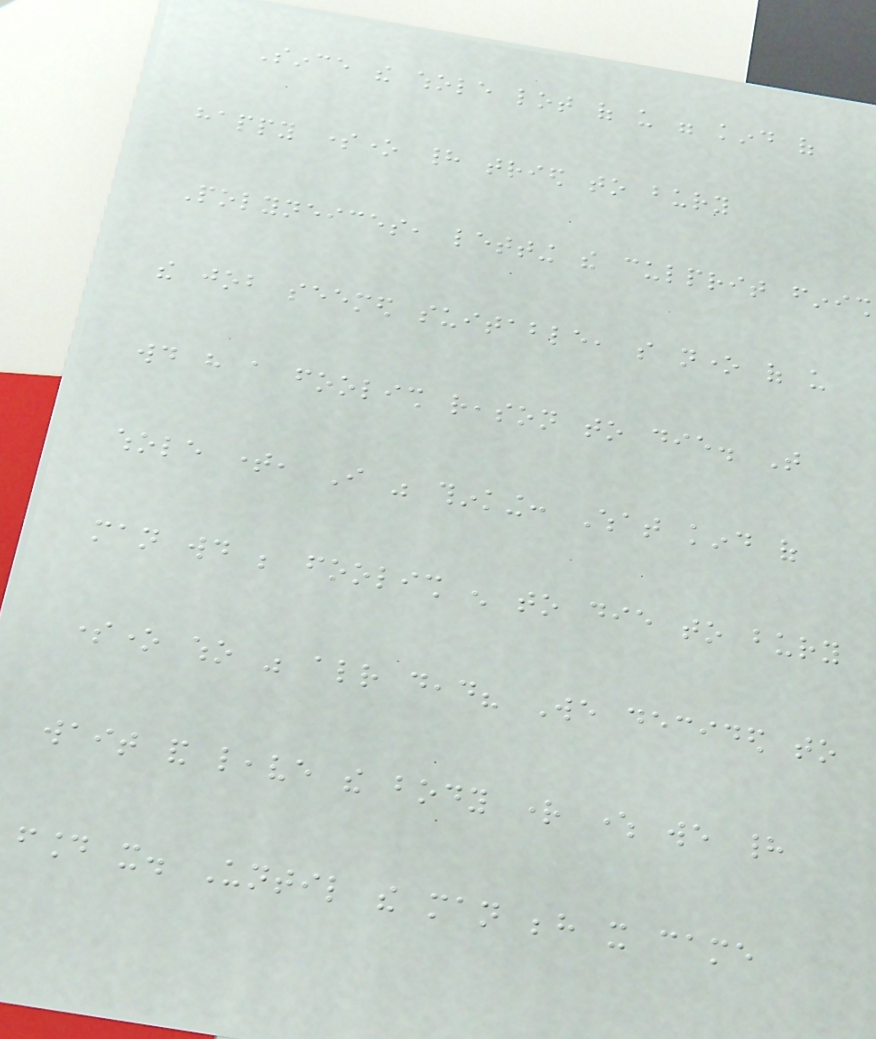Since the whole lot of us were kind of
happy someone had tried to bury
Polyneices, letting the culprit finish
the job seemed suitable, so none of us
would have a foolish reason to die. That
whole time, I was thinking: What kind of
man would be foolish enough to die to bury
someone who was already dead? We decided to
wait and leave the body right where we had
found it. Until the man behind it came
